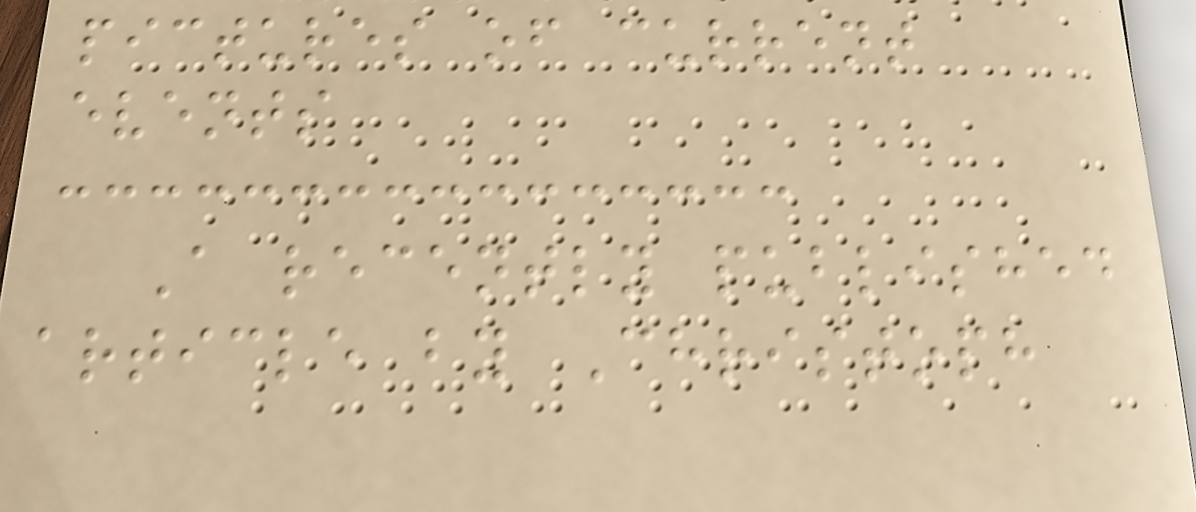pictures of current
events
A recently published
article by Christoph
